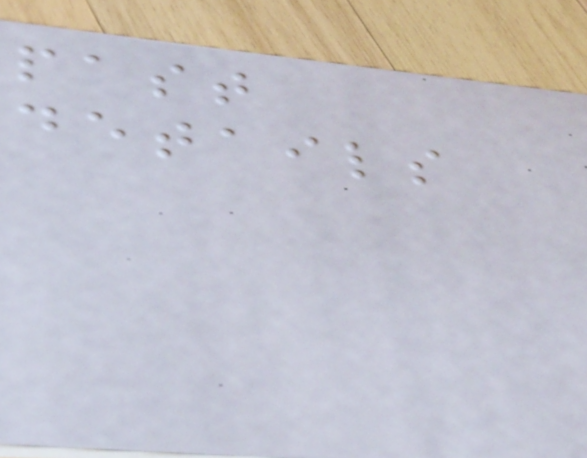past
details
